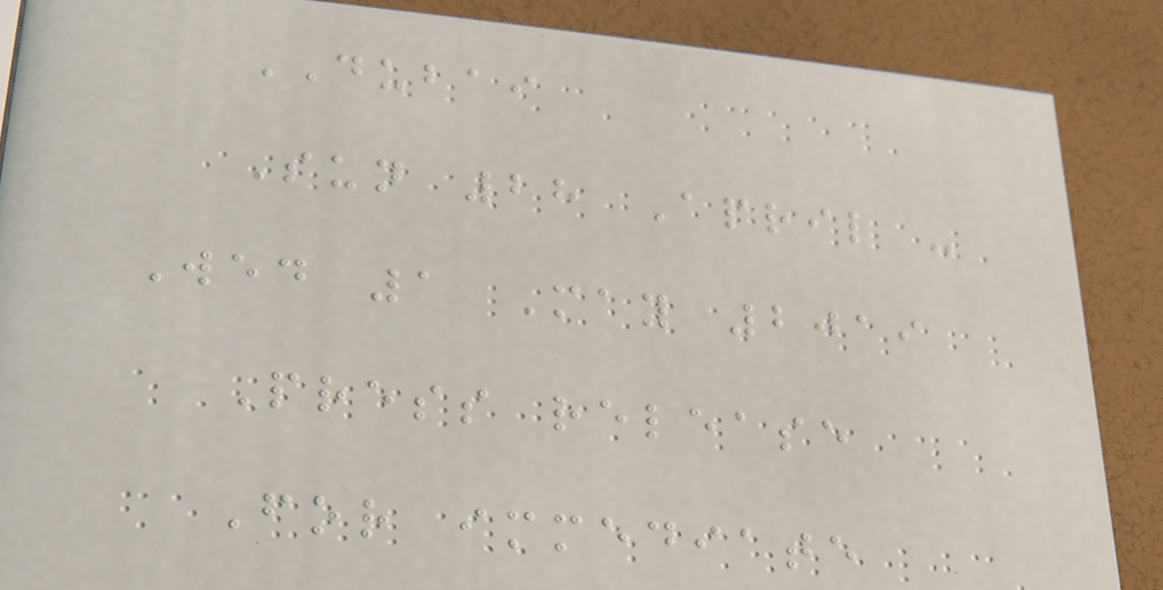DUBAI
Sun 28 April -
Wed 1 May 2019
Press release
For immediate
